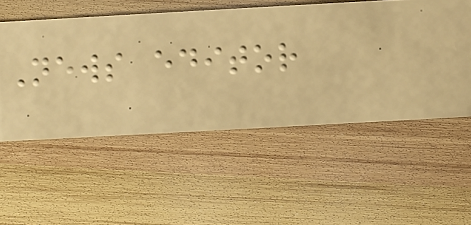News editor
